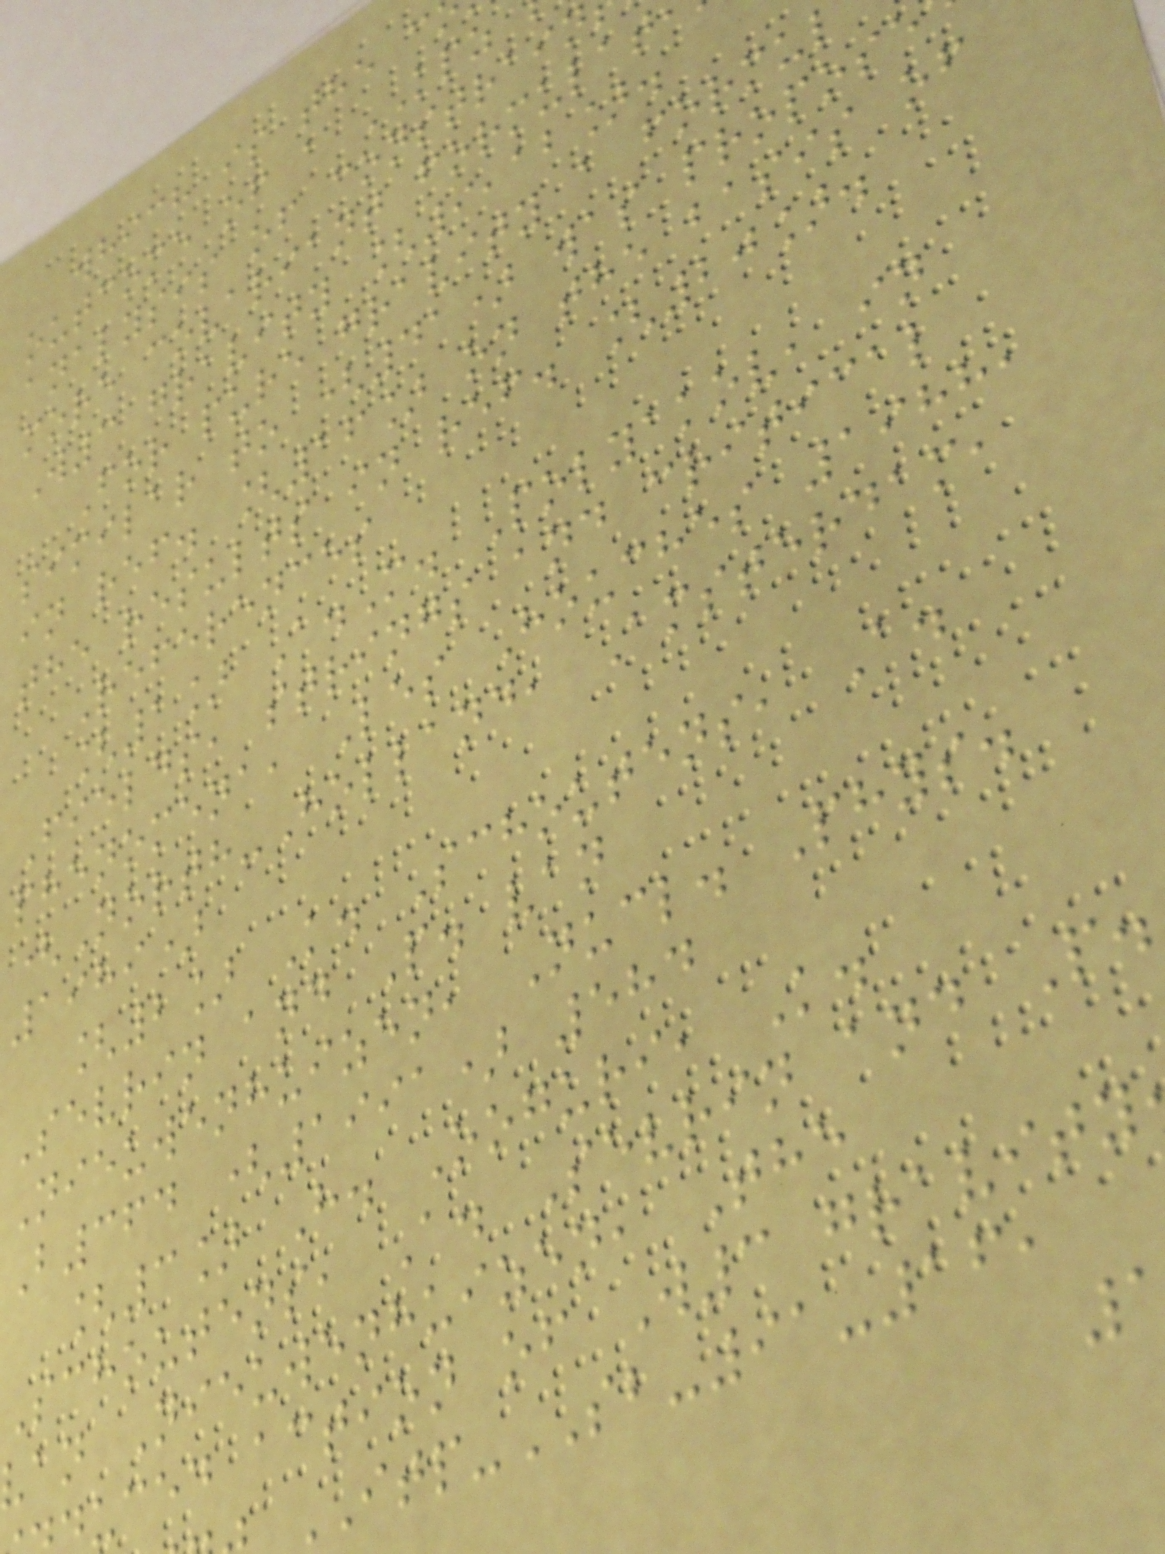which is the c
outcome of a KPZ
analysis of constrain
more covariant formulat
W3 gravity [9,12].
For pure gravity a formu
similar to (41) was propose
in ref. [16] on the basis of
the results in ref. [20].
References
[1] A.M. Polyakov, in
Fields, strings and critical
phenomena, Les Houches 1988,
(North-Holland, Amsterdam,
1989)
[2] K. Schoutens, A.
Sevrin and P. van
Nieuwenhuizen, Nucl. Phys.
B364 (1991) 584
[3] H. Ooguri, K.
Schoutens, A. Sevrin and P.
van Nieuwenhuizen, The
uced action of W3 gravity
ITP-SB-91-16,
